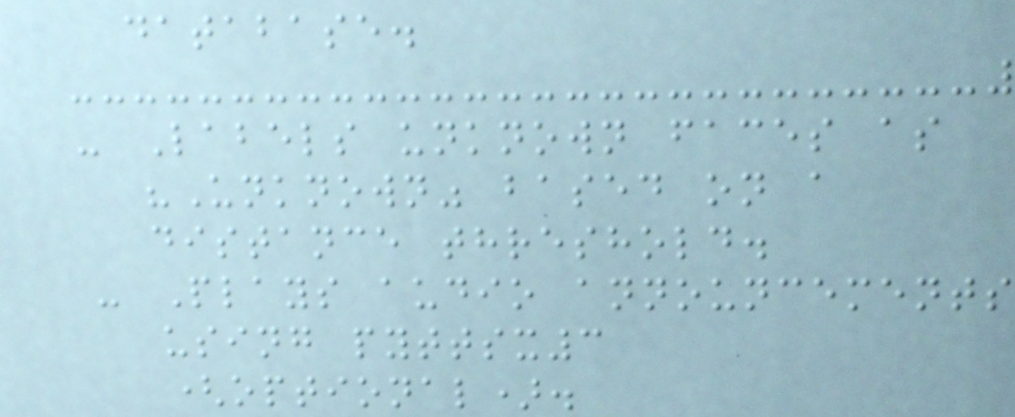database.
- Labels unknown faces as
"Unknown" based on a
distance threshold.
- Plays audio announcements
using pyttsx3
(optional).
